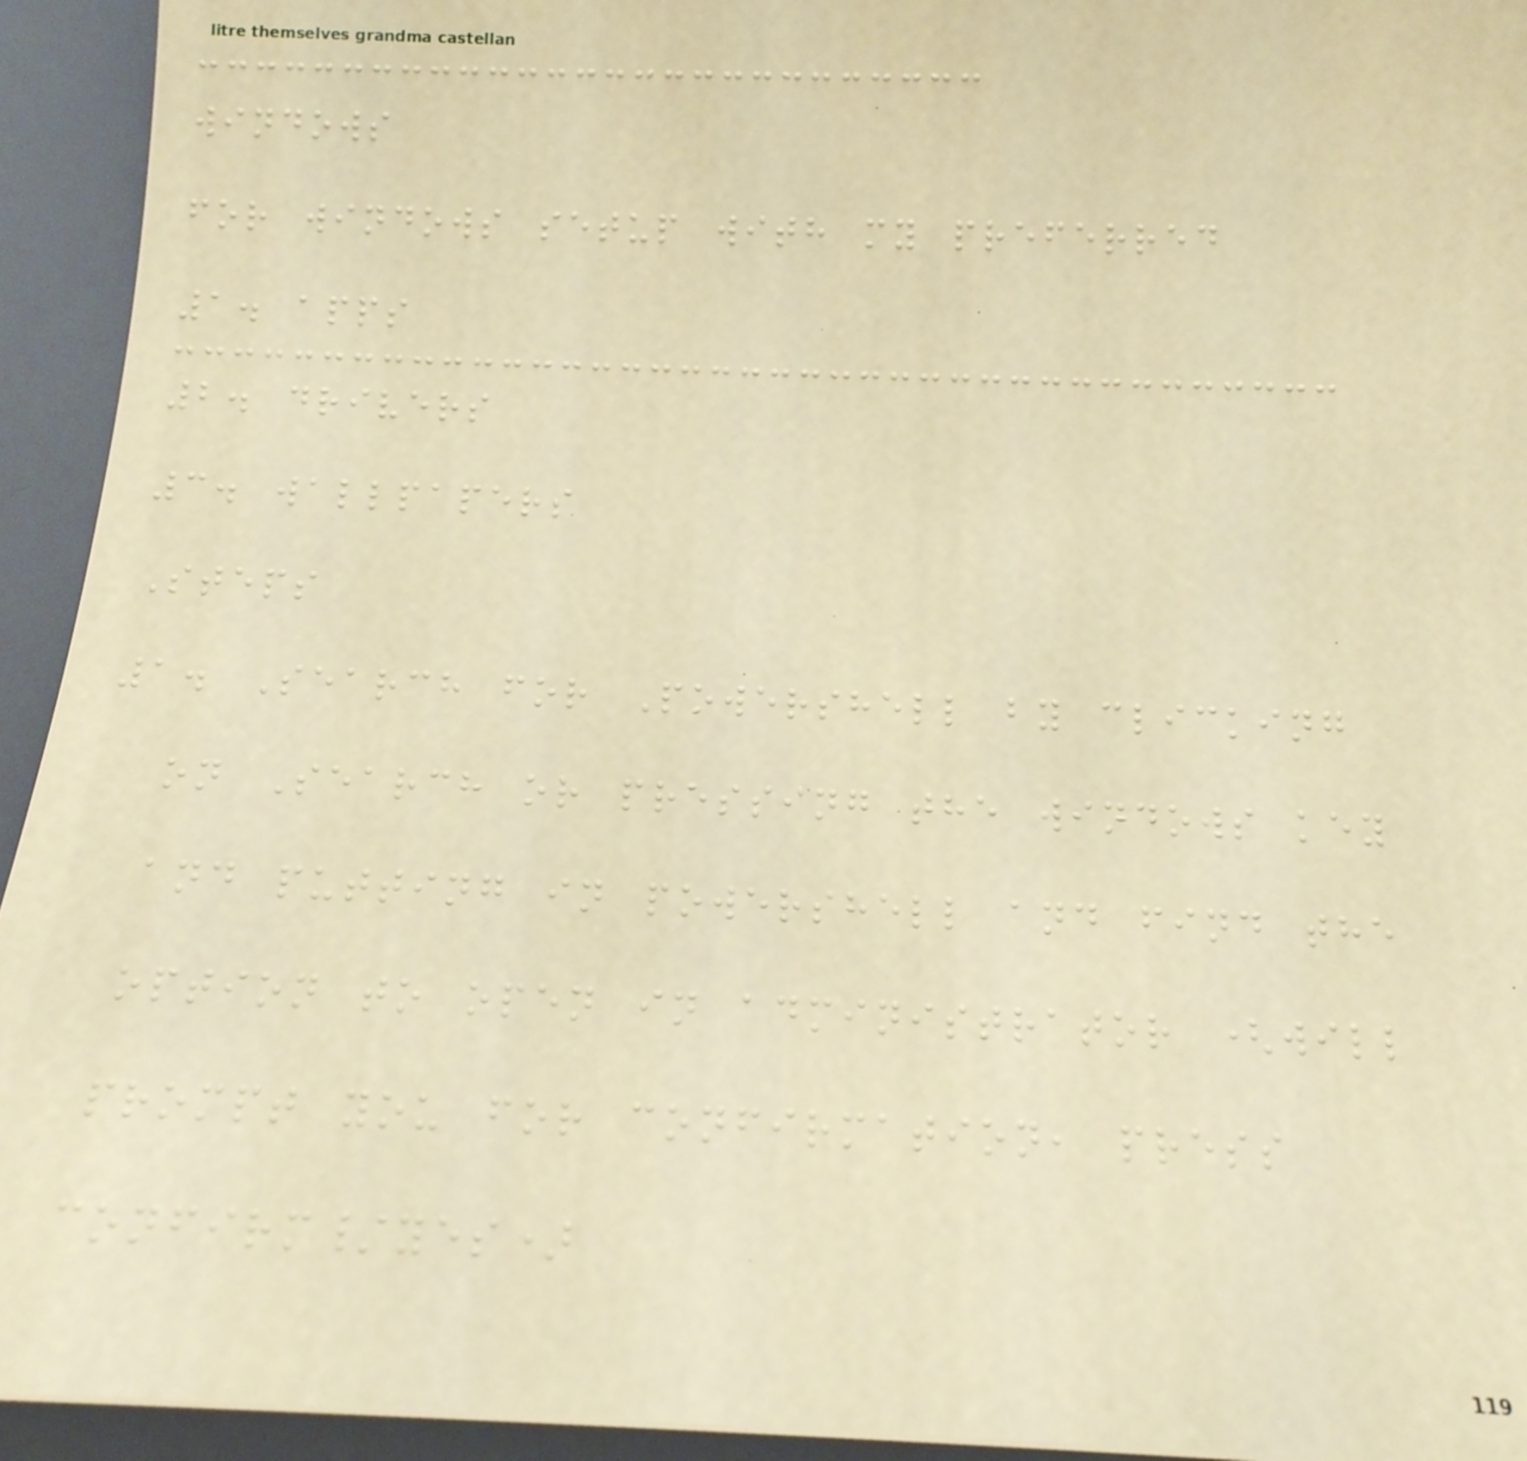windows
for windows setup with my preferred
1. apps
2. drivers
3. wallpapers
Steps
1. Search for Powershell by clicking
on Search or pressing the windows key
and putting in powershell and find the
option to open in administrator (will
prompt you for confirmation, press
confirm/yes)
